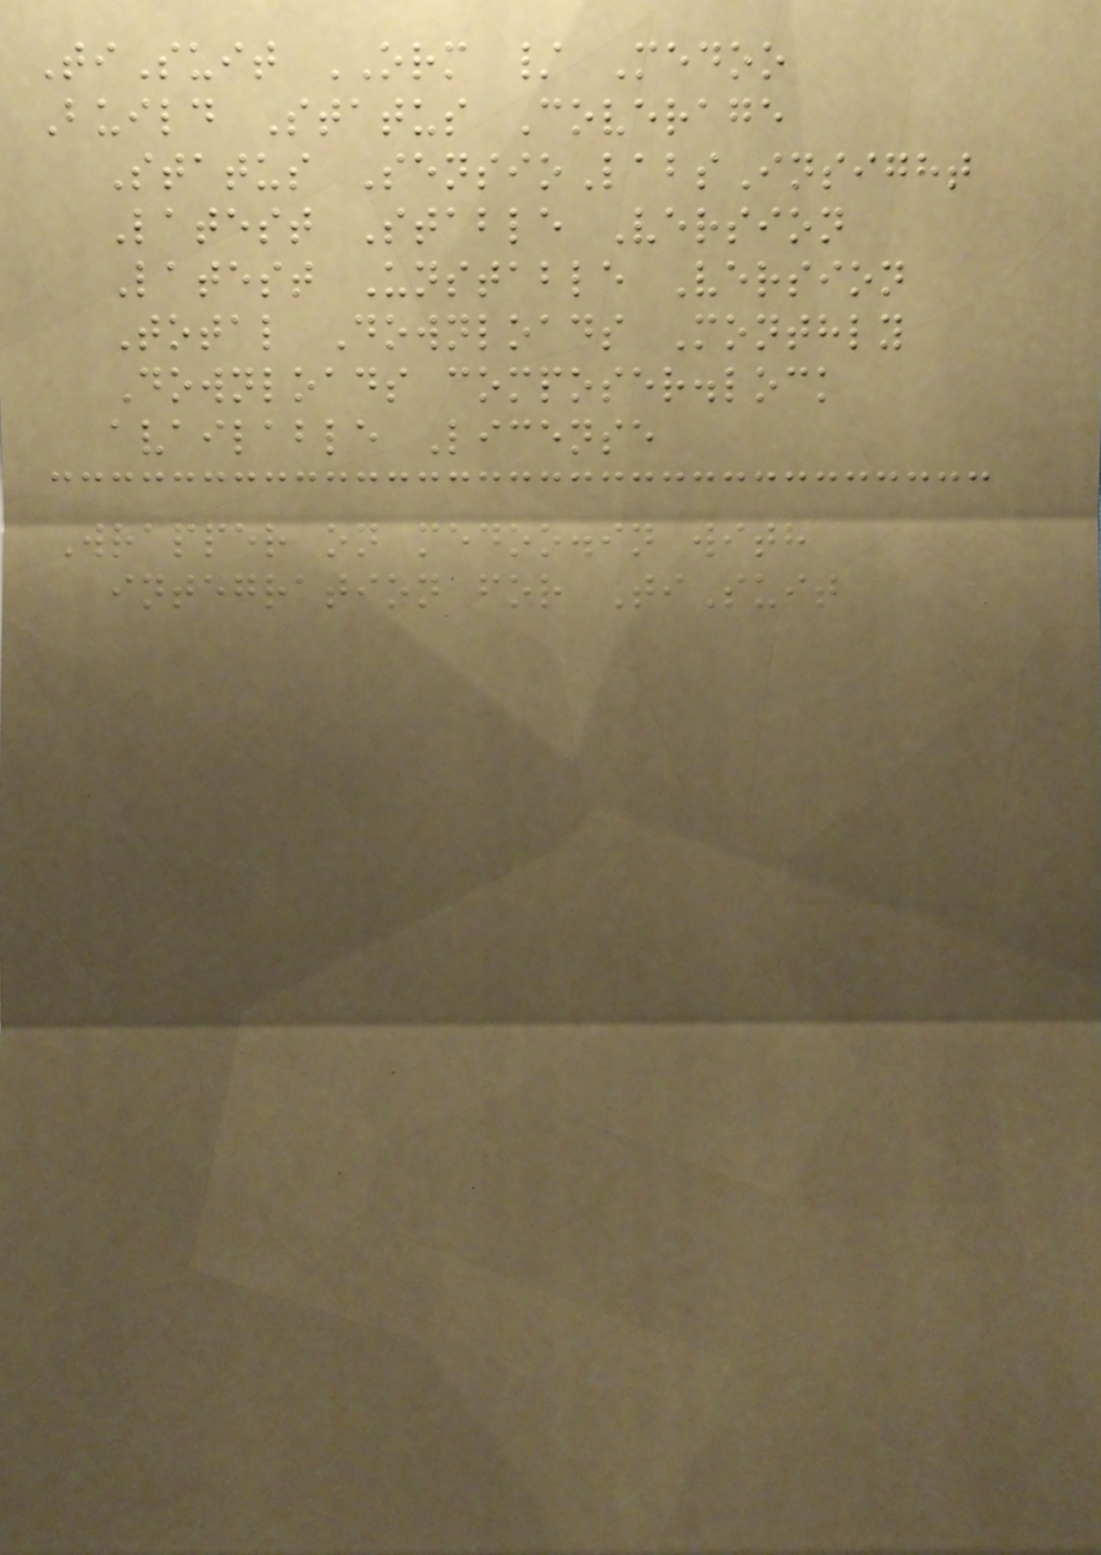TiSuit ORM / Medoo
Build Status Coverage
Status SensioLabsInsight
Latest Stable Version
Latest Unstable Version
Total Downloads Monthly
Downloads composer.lock
available License
Wrapper on medoo.in with
integration for TiSuit
